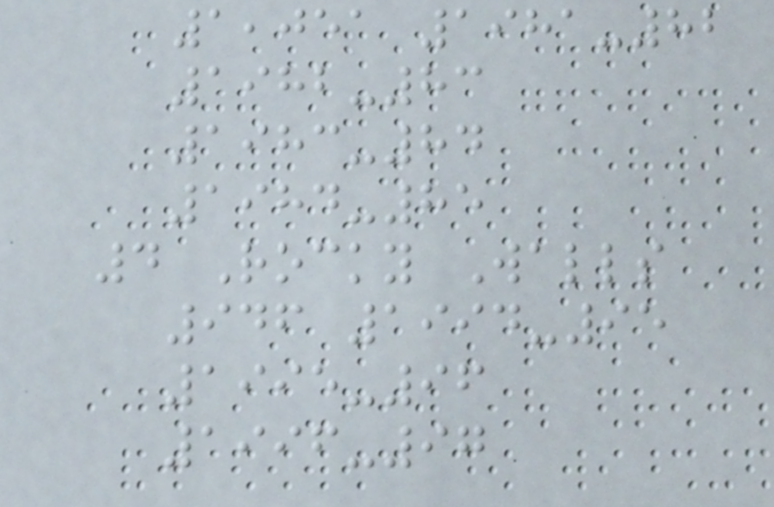1,051 1981-82
1982-83
1983-84
1984-85
4 Rocky Walls
946 1994-95
1995-96
1996-97
